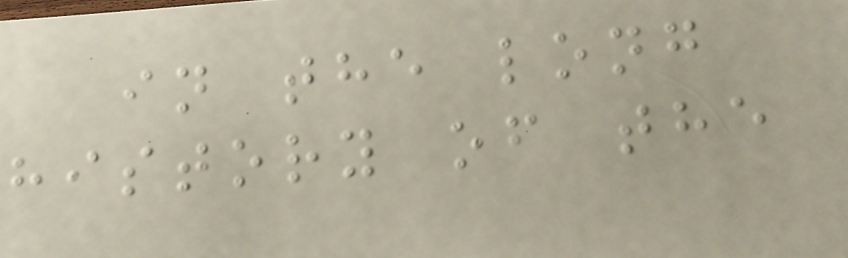in the long
history of the
